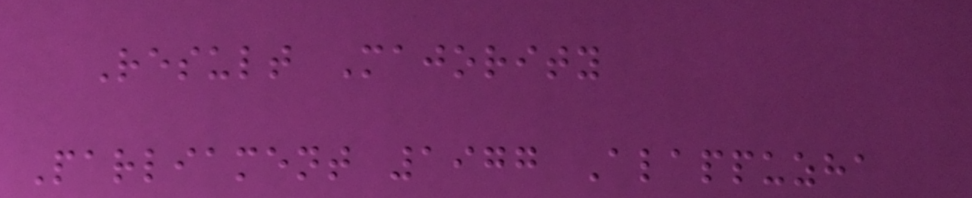Result Majority
Parliament 1977 Alappuzha
